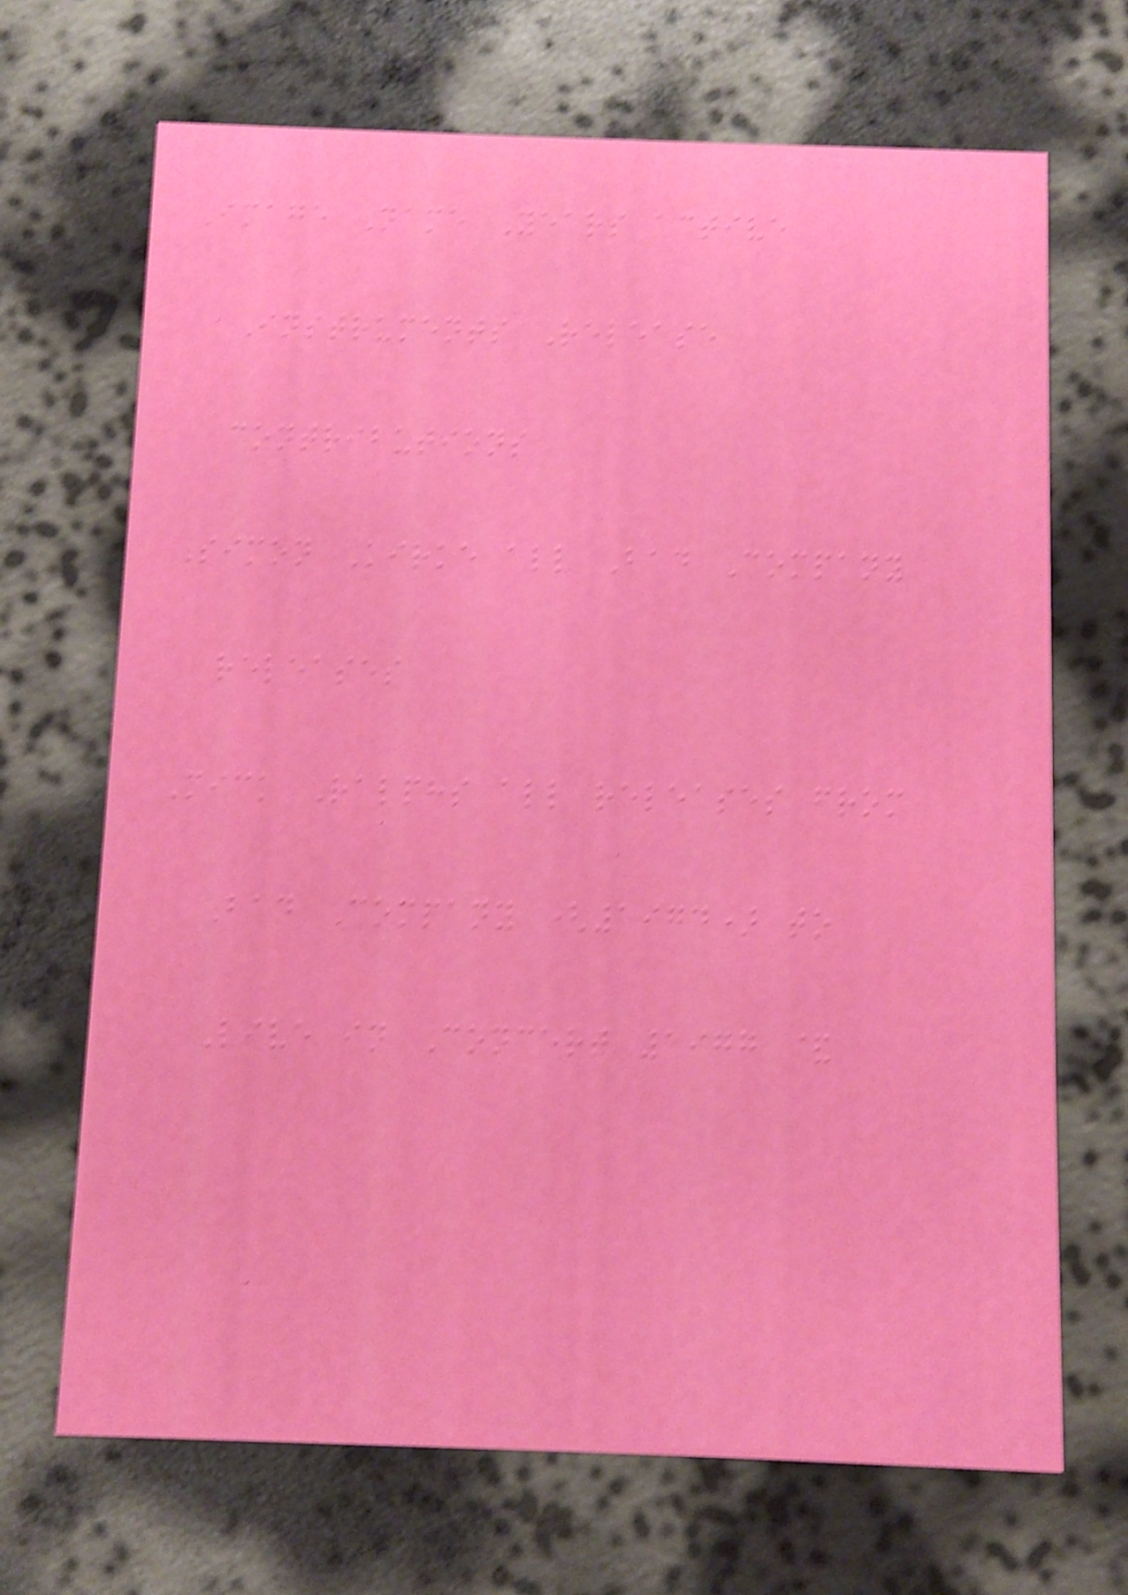Image Name Years active
Instruments Release
contributions
Simon Kirke all Bad Company
releases
Mick Ralphs all releases from
Bad Company (1974) to
Live in Concert 1977 &
